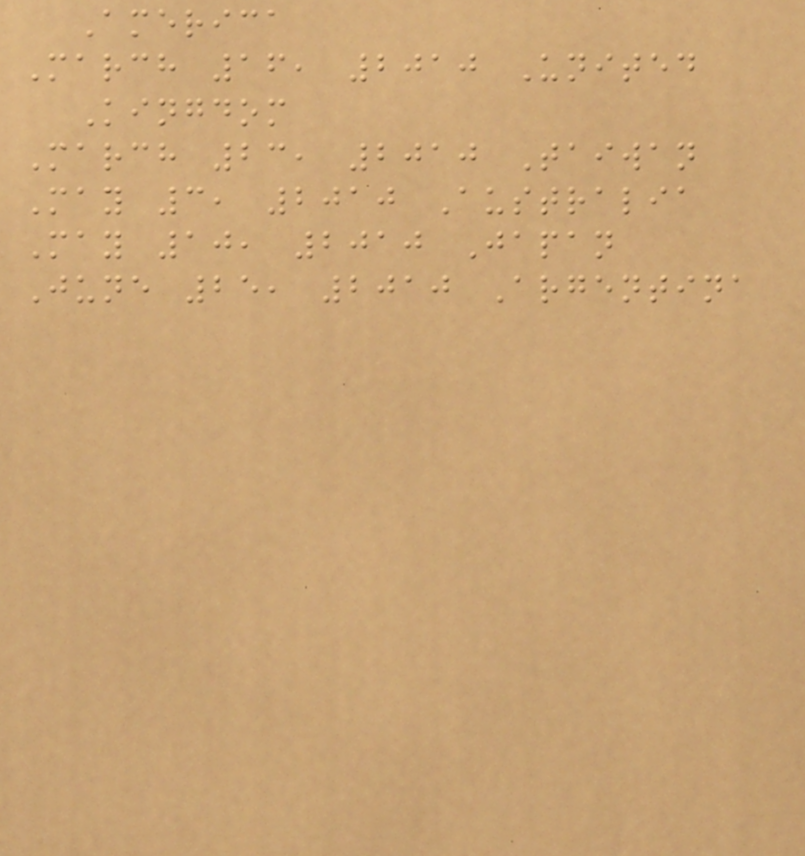America
March 16, 2010 United
Kingdom
March 23, 2010 Taiwan
May 3, 2010 Australia
May 10, 2010 Japan
June 25, 2010 Argentina
